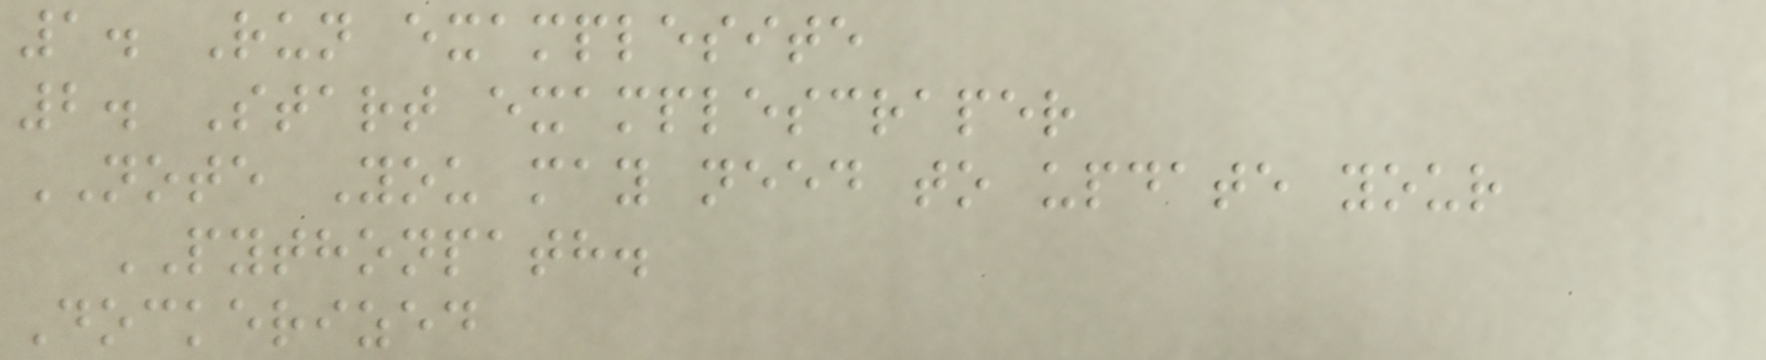1. Run examplesite
2. Start examplescraper
NOTE You may need to update your
PYTHONPATH.
Dockerized
